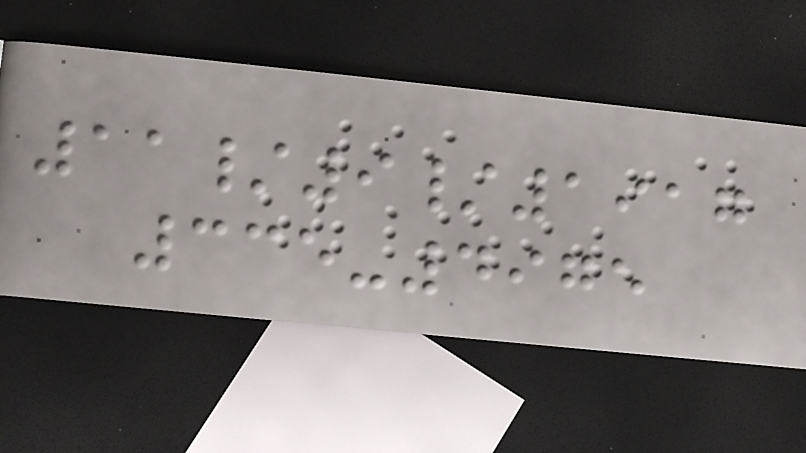11/9/1917
335-4975
